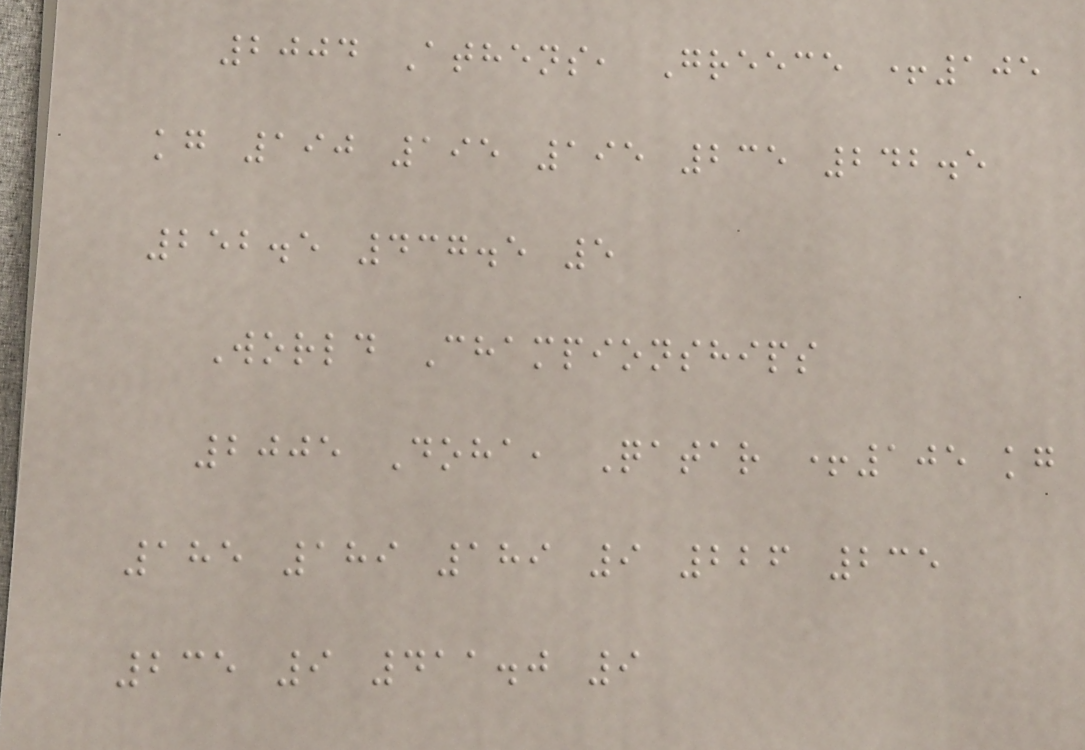2004 Athens, Greece +105
kg 190 195 195 235 242.5
252.5 437.5 5
World Championships
2005 Doha, Qatar +105 kg
185 189 189 9 226 235
235 9 411.0 9
